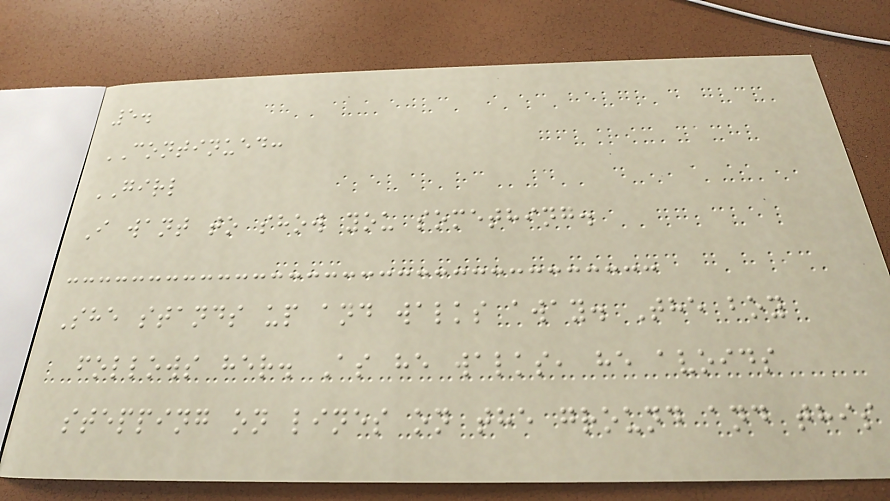5.
CONTINUED:
GIRL
I want to show you something.
She stands up and walks away. The boy
follows her. As he walks, he avoids
stepping on lines on the ground and this
